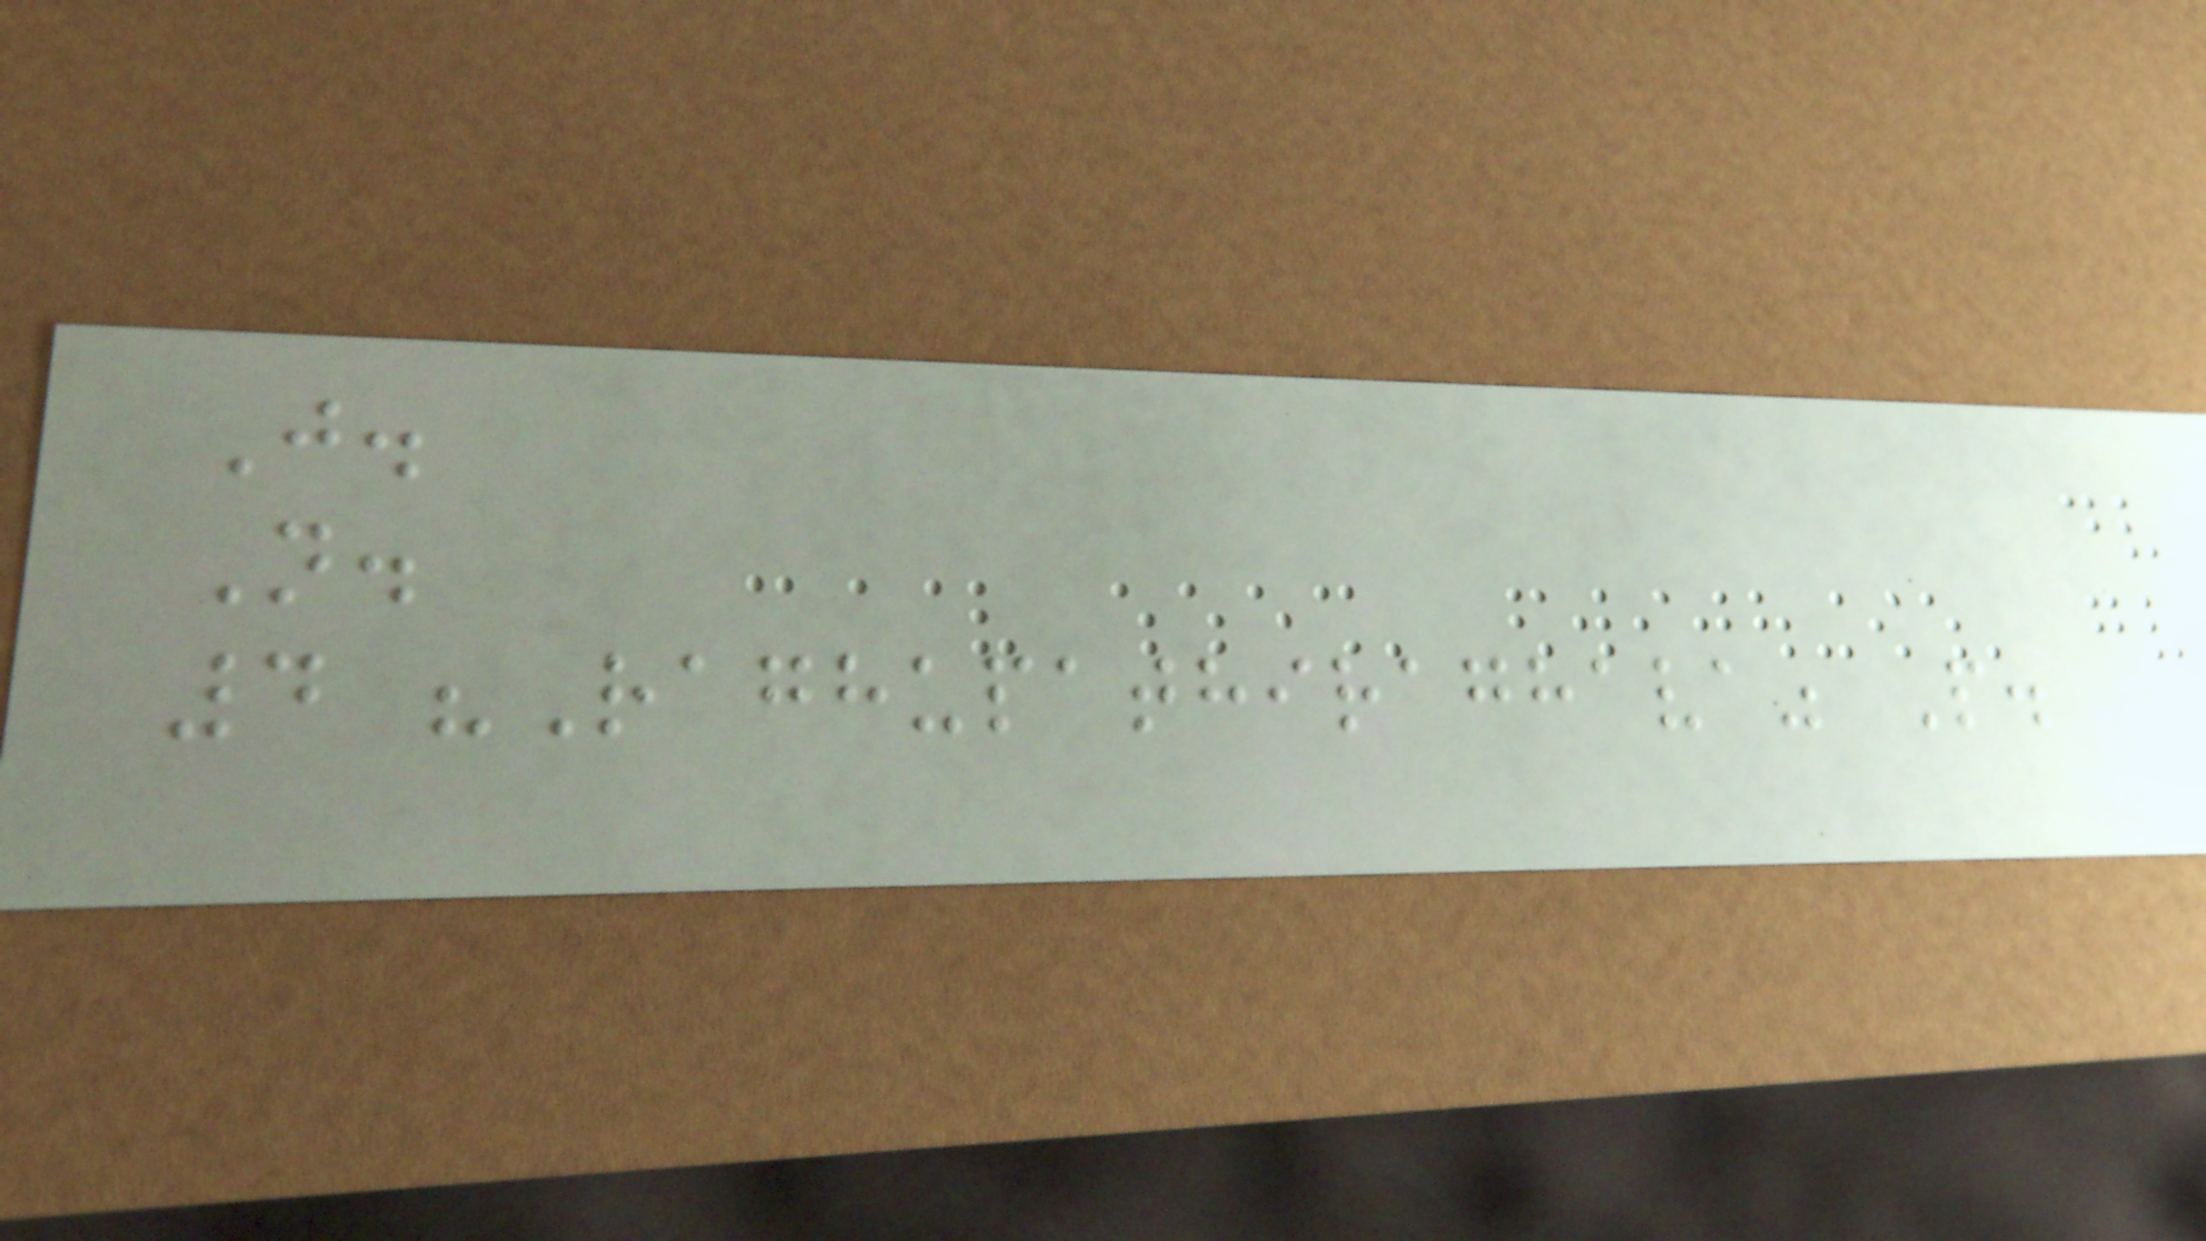J.
N.
4 "Raghupathiraghava" P.
